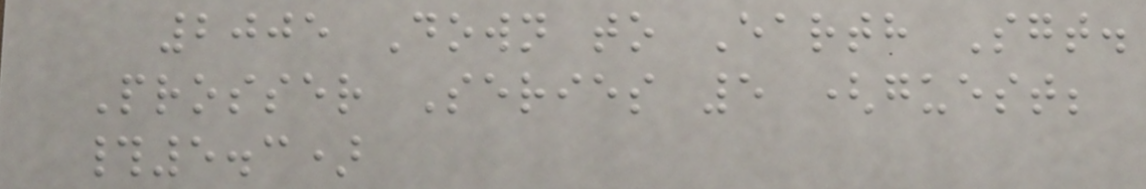2005 Down to Earth Sgt.
Prosser Series 5 (guest;
#5.3)
